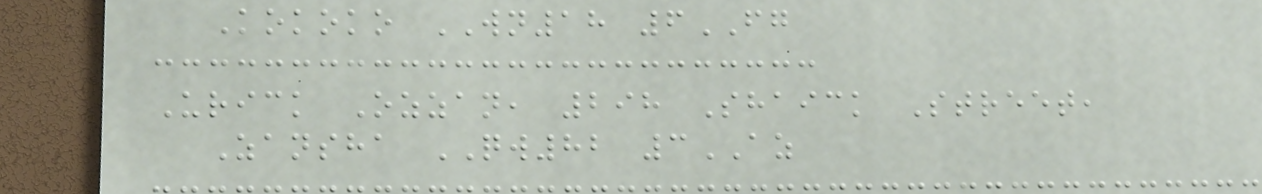Kokoko WN18 6FG
Urick Ozzan, 298 Shaick Street,
Zansha QW82 3AZ
